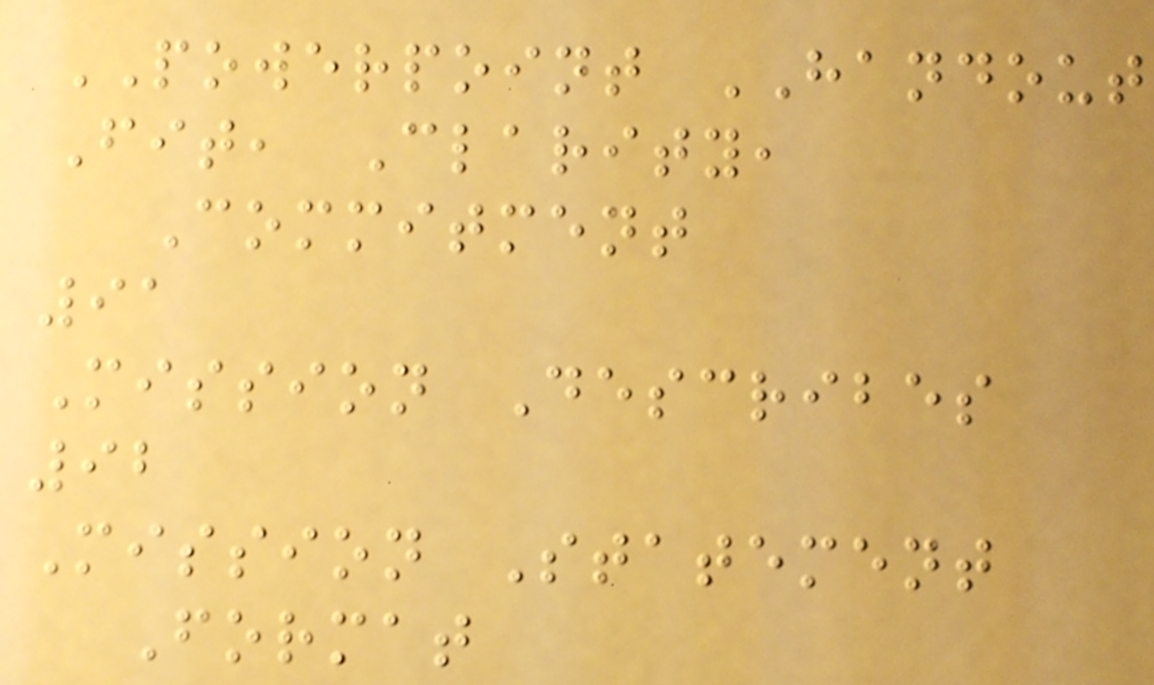POWERPOINT HANDOUT
Fit, Clarity,
Commitment
91
Mission Describes
92
Mission Statement
Format
